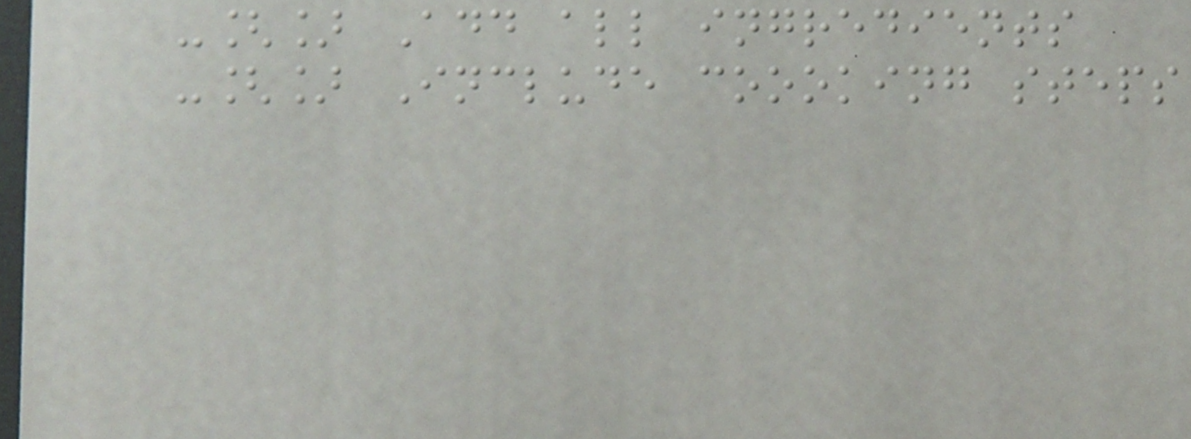-[] Add all ingredients
-[] Include coooking steps
